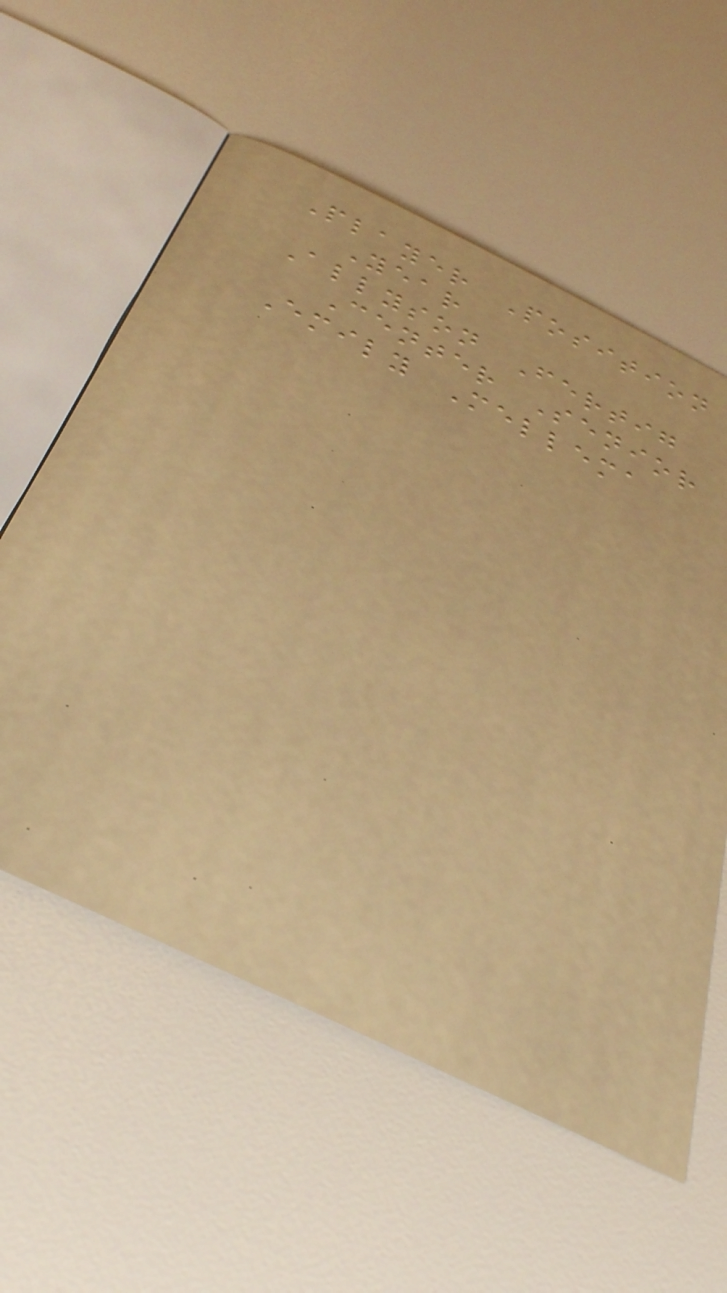Player Position
Year
Allyson Fertig
Center Senior
Emily Mellema
